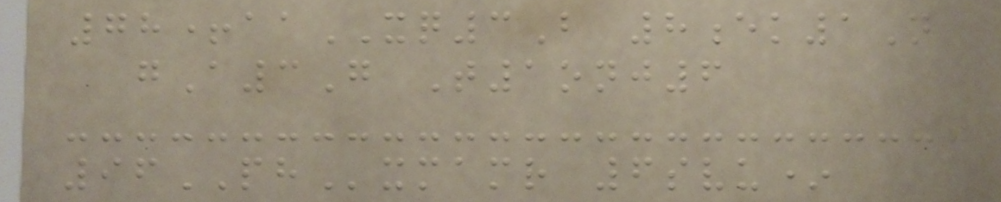78+aaXQ3B 8ek1N
gA3G T1onj6
96PHxmamr 6svu*
